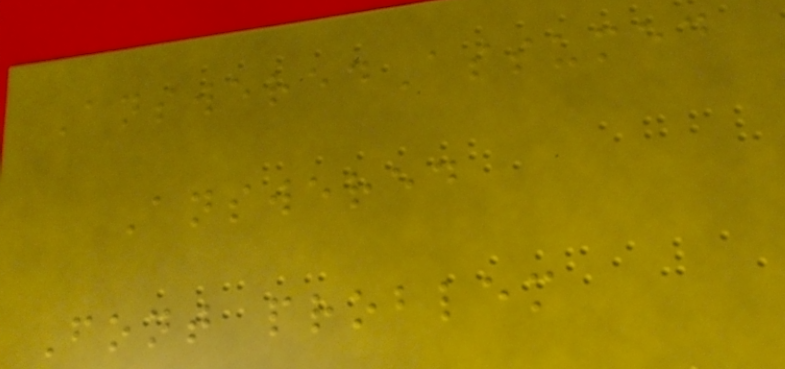AnsweredAssumed
Answered
Font problem
